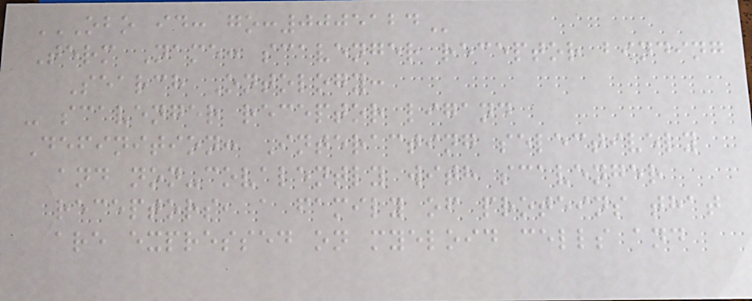OBO ID: GO:0005124
Term Name: scavenger receptor binding
Search Ontology:
- scavenger receptor ligand
Definition: Interacting selectively
and non-covalently with scavenger
receptors, a family of proteins that
are expressed on myeloid cells and
